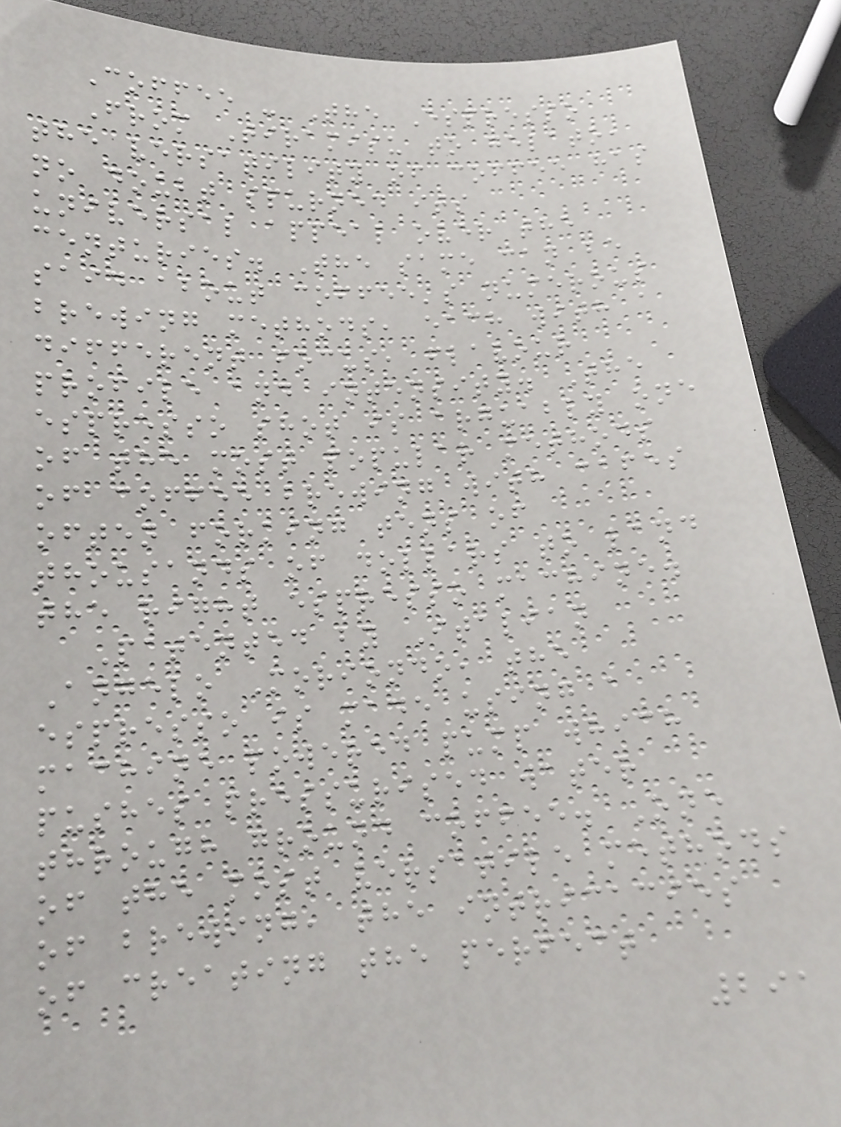Coffee - The Espresso
From Tiramisu to gelato,
the versatility of coffee has
no doubt spurned its
universal appeal over the
centuries. The same can be
said about coffee's numerous
brewing methods, each with a
different focus, flavour
profile and intensity. The
espresso shot is arguably one
of the most popular methods
of coffee brewing with cafes
often forking tens of
thousands of dollars to land
the right espresso machine.
Patented by Italian
Angelo Moriondo, the
espresso is made using a
machine powered pump which
pushes pressurised water
through ground coffee. One
of the most versatile methods
of brewing, the intricacies
of creating the perfect
291
